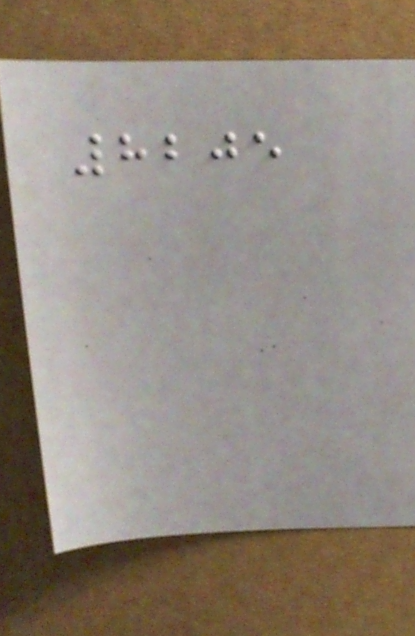8205
